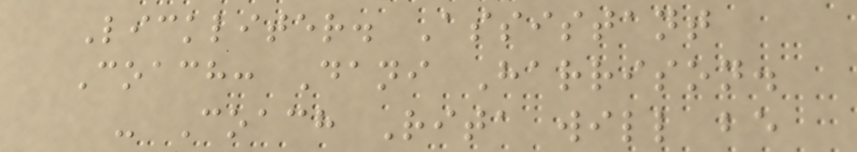Lickliter. Assistant
Coach: Dani Harrison.
- Coach Rita will be
